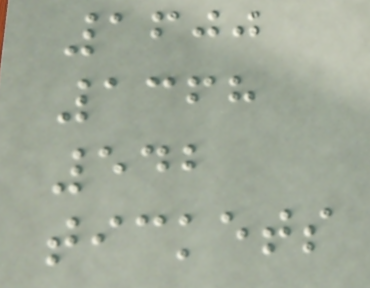1600
1368
542
tickets
